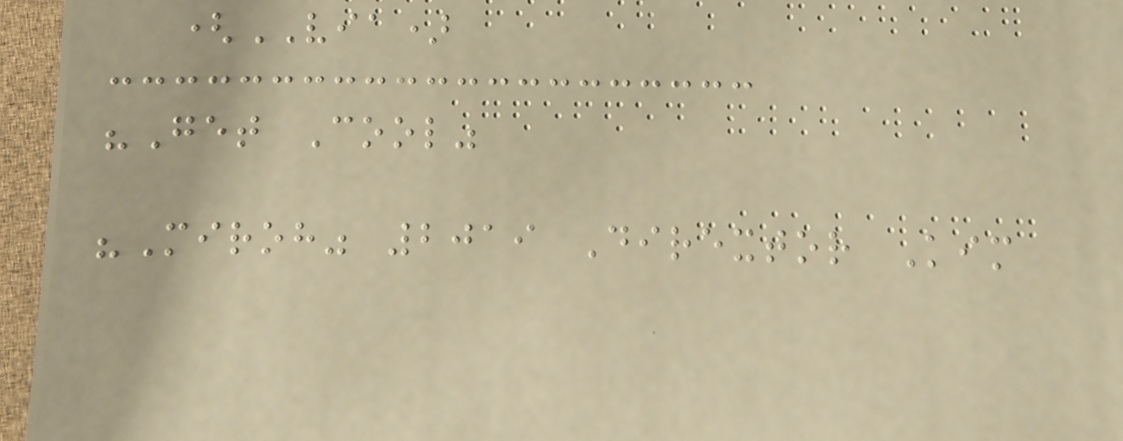(VIA)
"Get Cool"
"Miroh" 2019 Dirextor Kim
